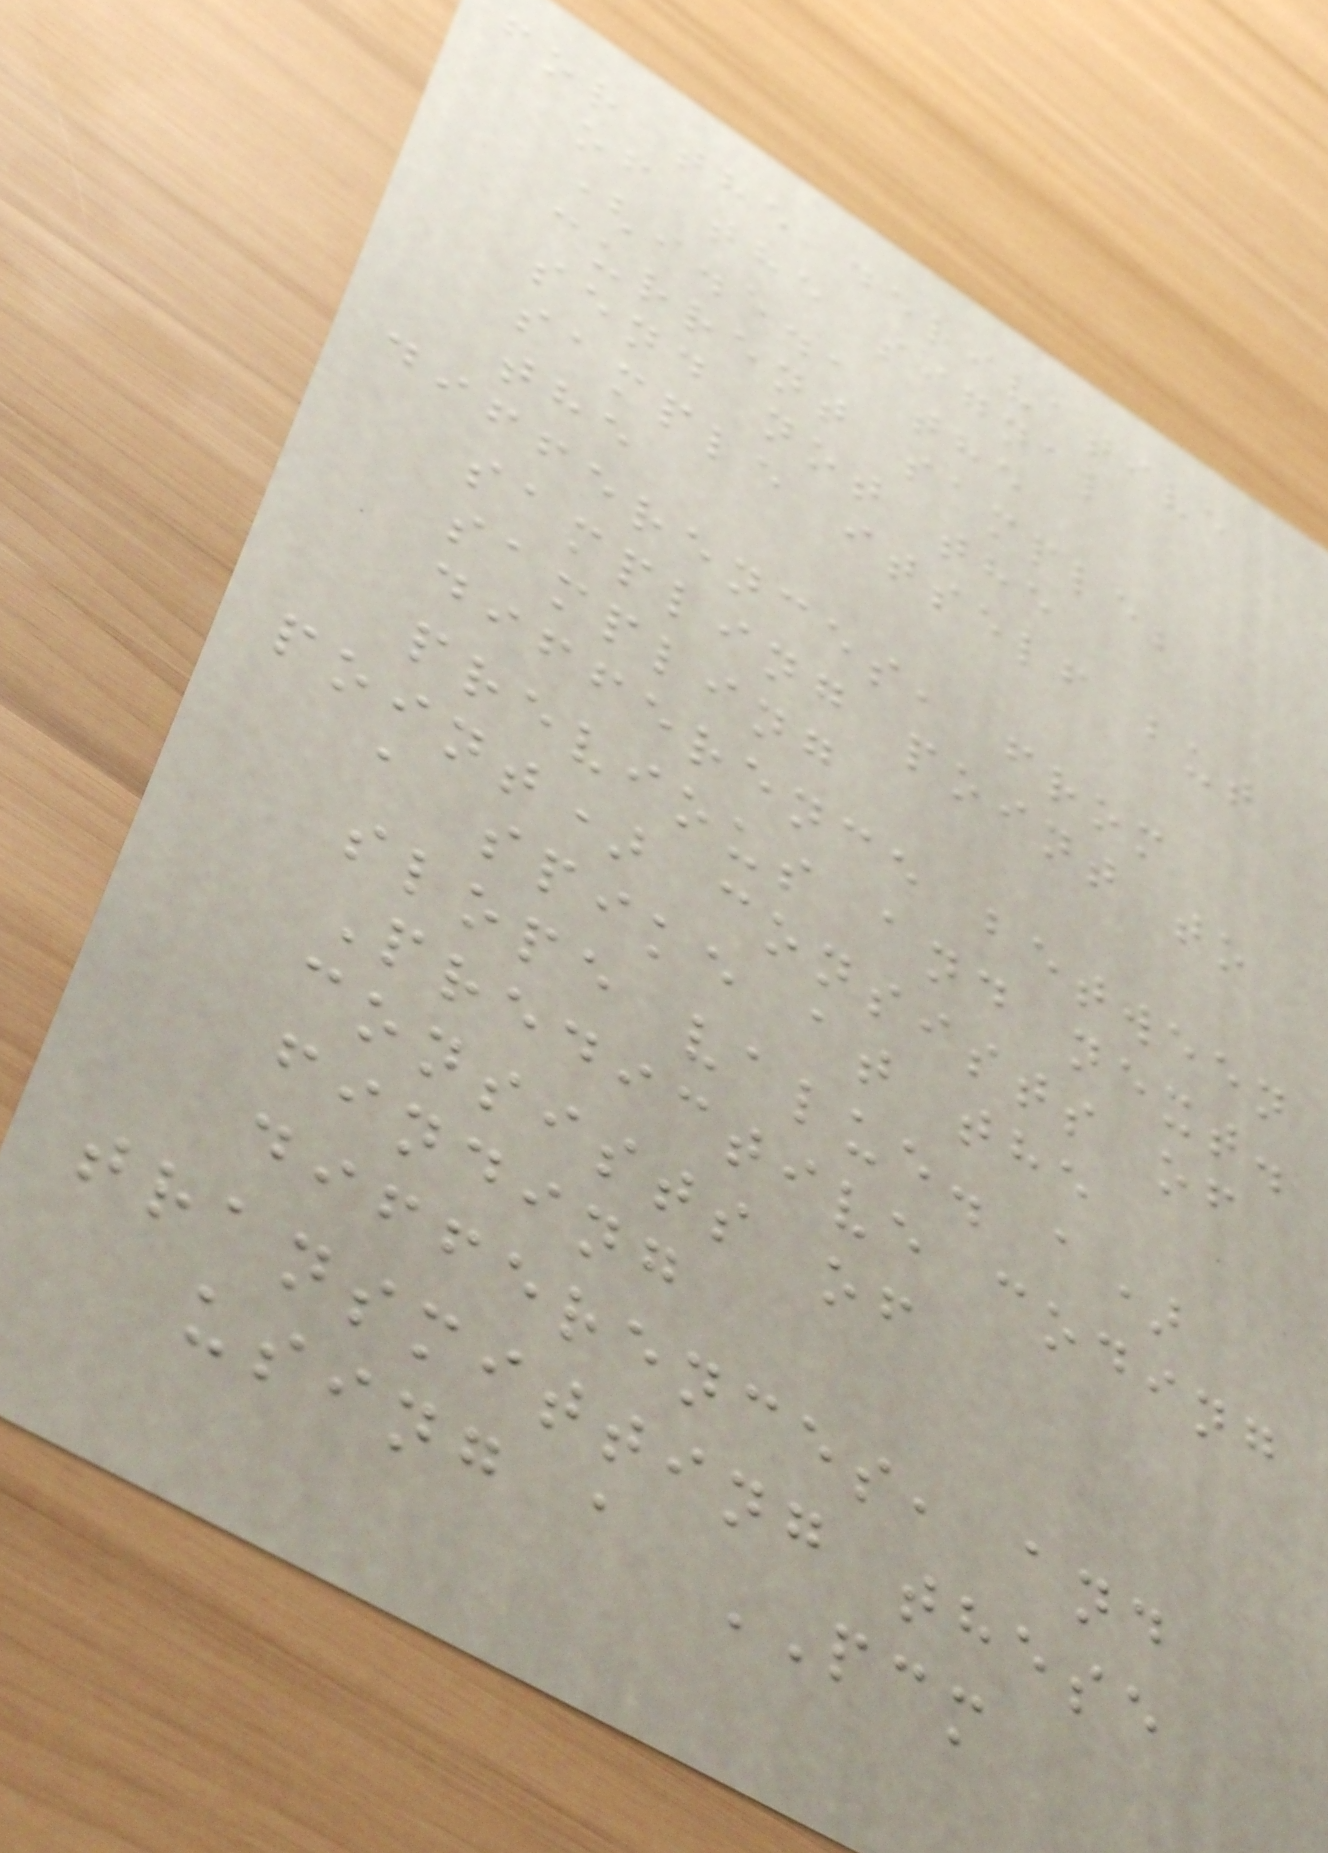for the derivative
of the signal
(i.e., the
current sample;
send not the
sample itself but
the
differences, from
sampling point to
sampling
difference between
previous and next.
point) consists of
a spike at the
slope value. a)
Predictive coding
consists of
finding
differences, and
transmitting these
using a PCM
